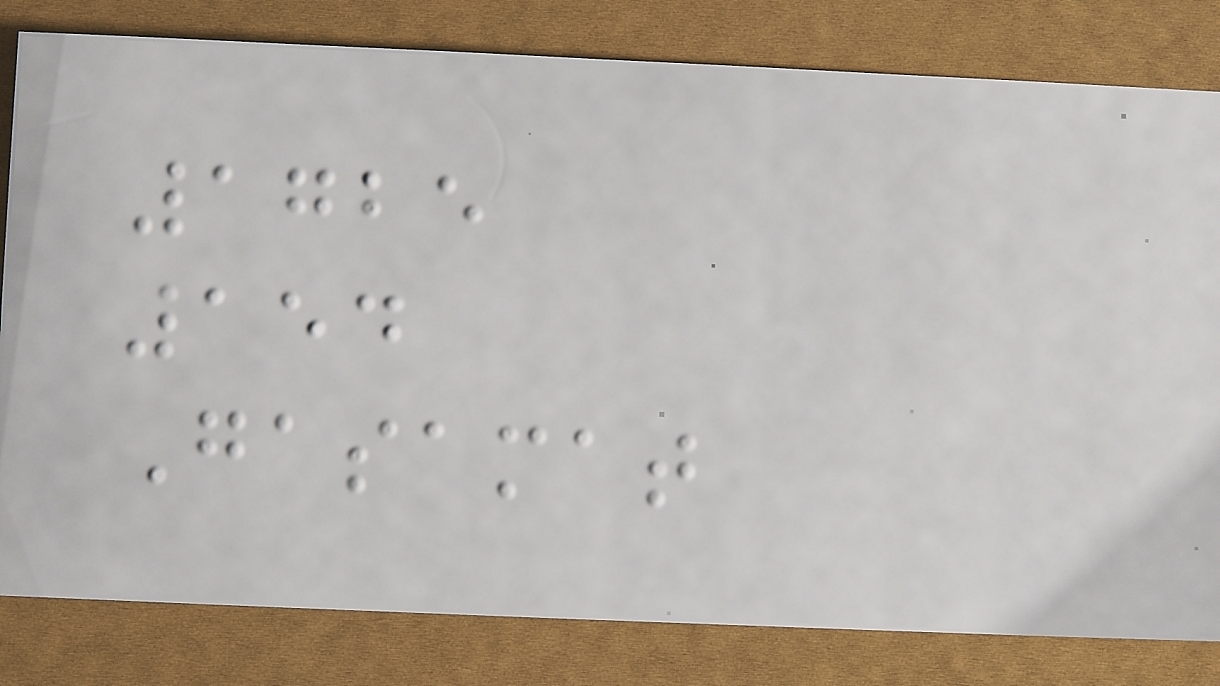1725
154
Gasamat
